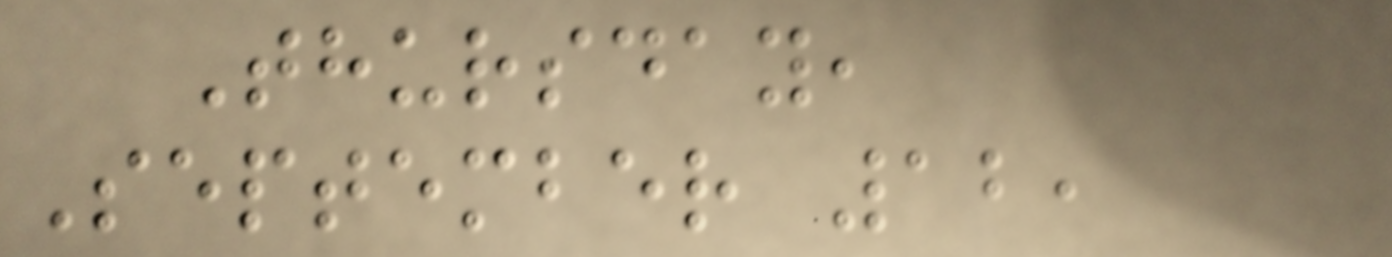Thursday,
September 12,
